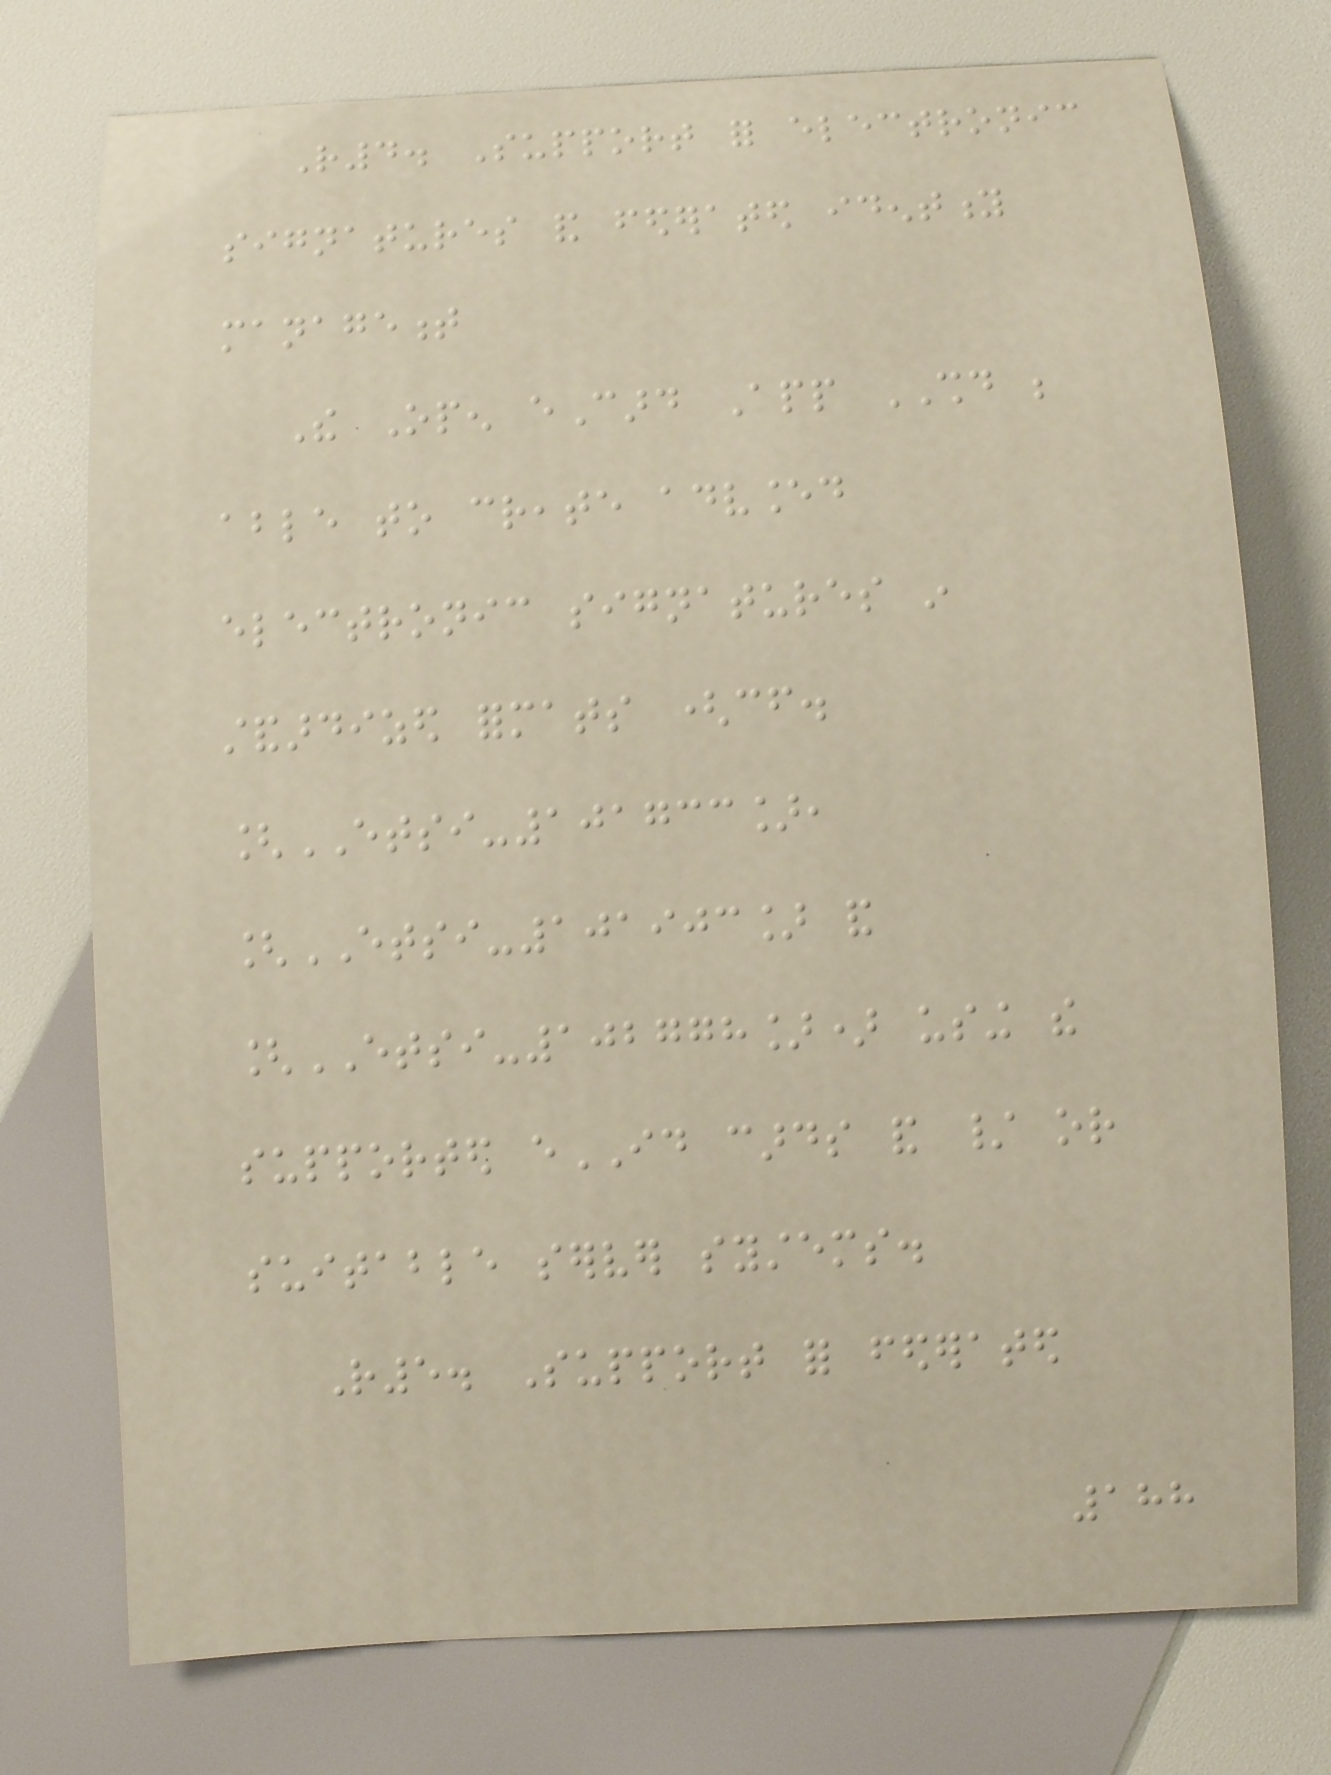R4. Support for electronic
signatures and federated identity
management
The Open eCard App SHOULD be
able to create advanced
electronic signatures in
standardized formats (cf.
[ETSI-101733],
[ETSI-101903] and
[ETSI-102778]) using the
supported eID cards and / or
suitable server systems.
R5. Support for federated
188
